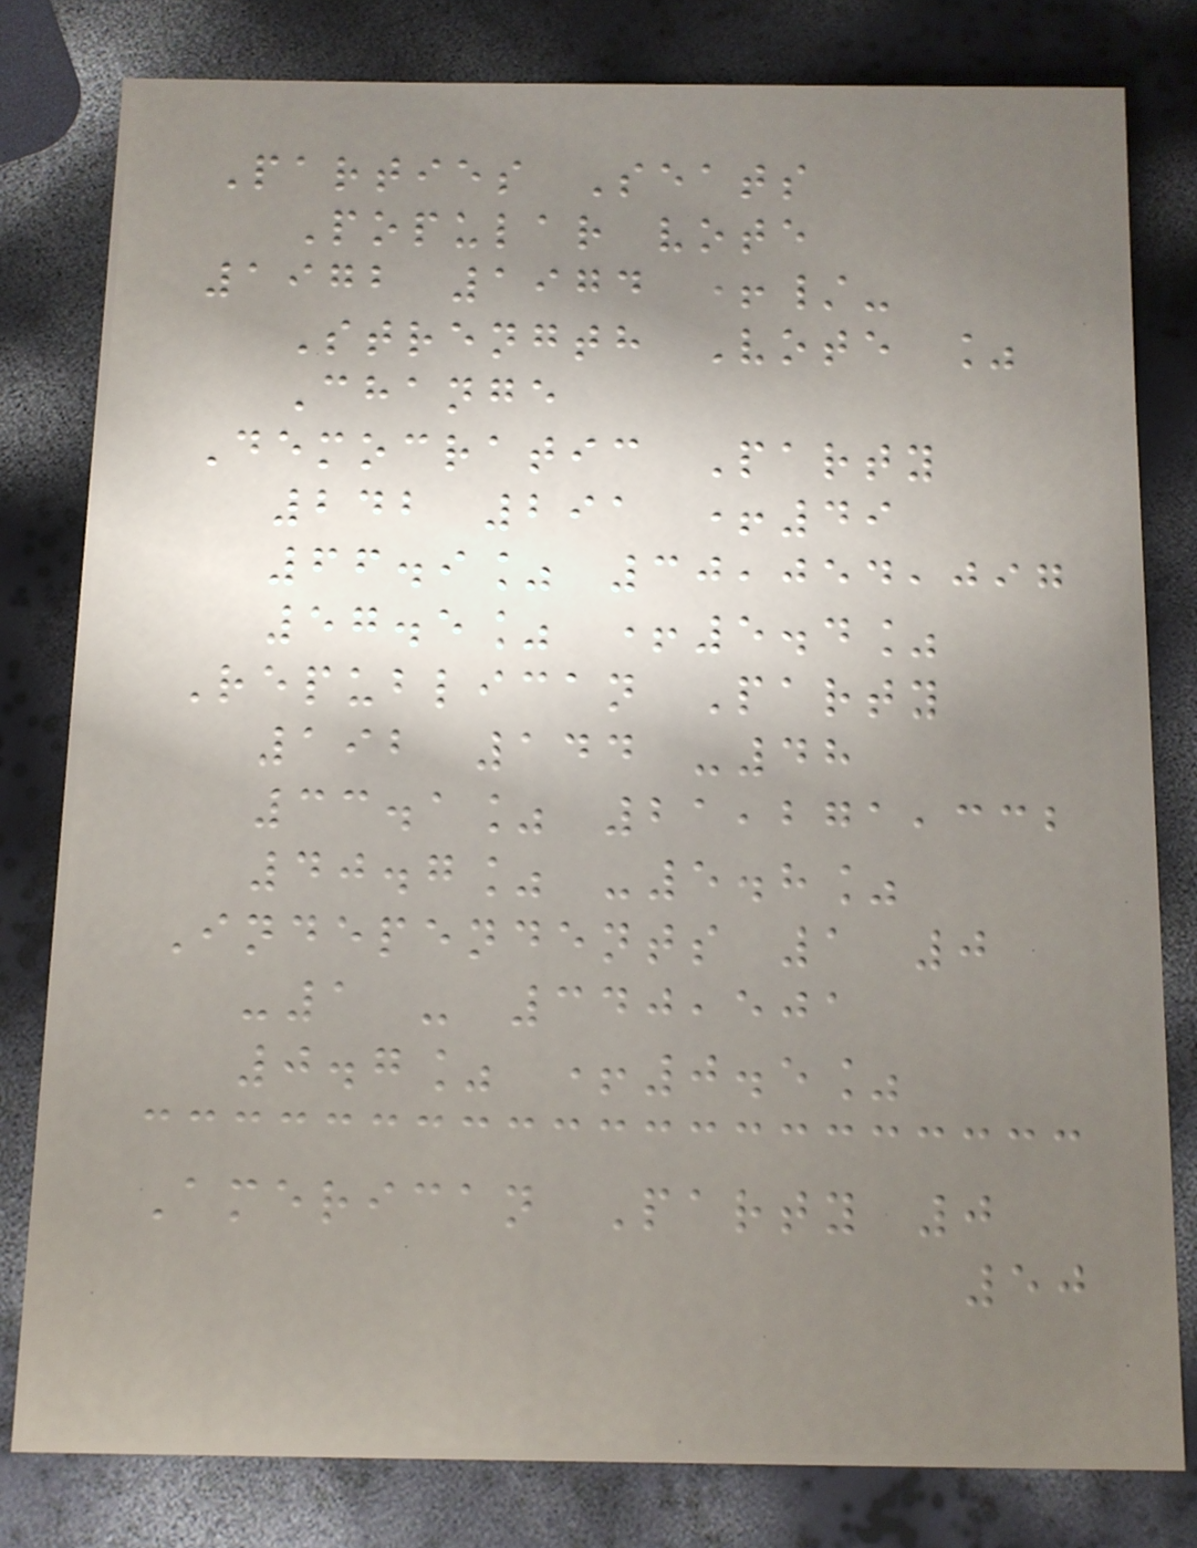Parties Seats
Popular vote
1972 1974 +/-
Strength Vote %
Change
Democratic Party
242 291 +49
66.9% 30,054,097
57.5% +5.4%
Republican Party
192 144 -48
33.1% 21,271,332
40.7% -5.8%
Independents 1 0
-1 - 340,501
0.7% +0.5%
American Party 0
50
